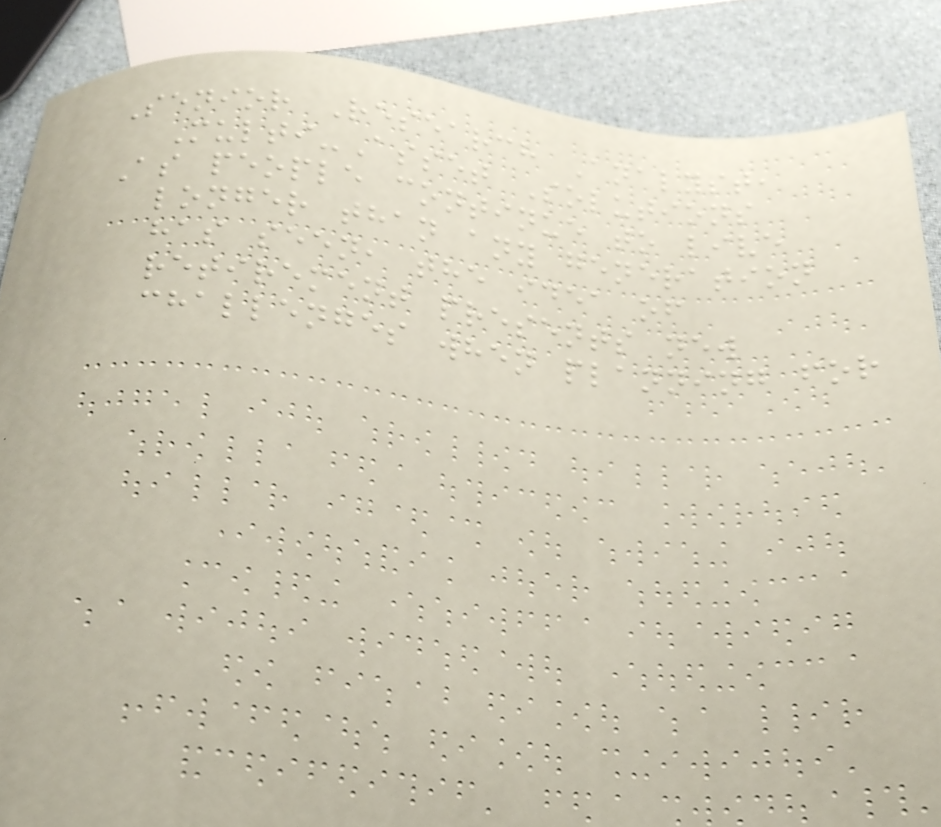Senior Research Analyst,
Multi-Asset Solutions
As people continue to live
longer than any generation
has seen, the idea of
retirement presents new
challenges when planning for
